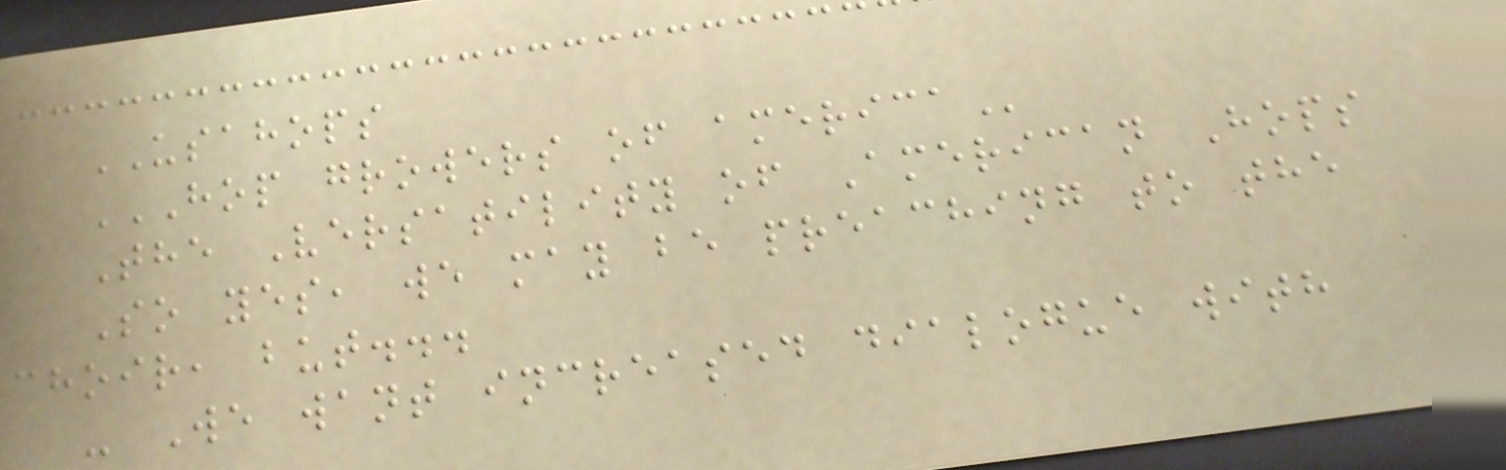USAHOPS
HOP GROWERS OF AMERICA
The Versatility of American Hops
So yes, we may be preaching to the
choir, but...
- We want increased dialogue with
